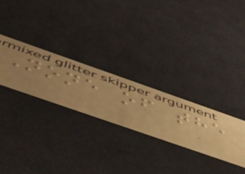None of the
